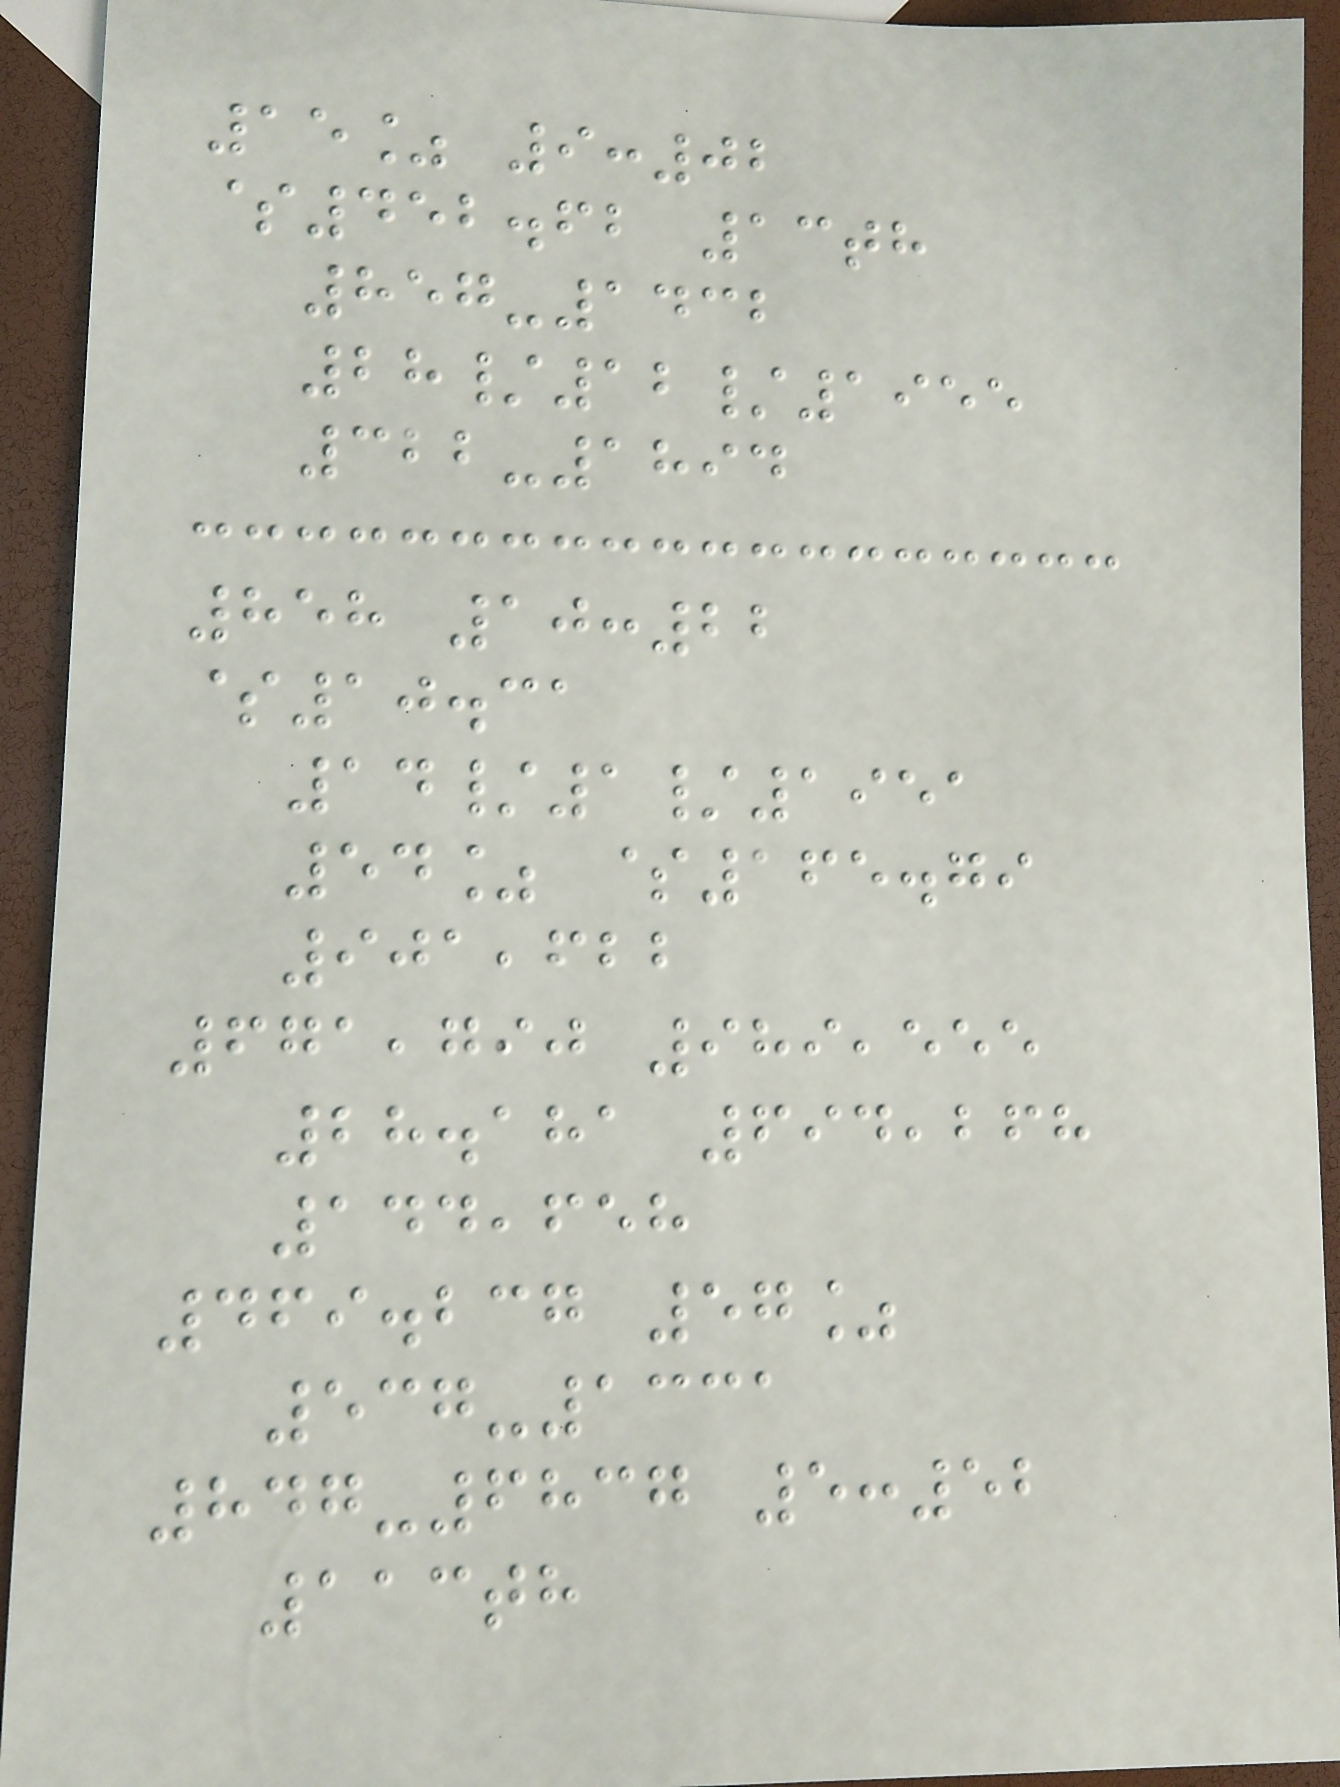15% 9:02
$452.62 13th
857-1432
28/12/1955
322-1894
858 10:22
$10.31
14/1/1951
54% $165.79
901,622
671,790 989,555
28.181 694,268
144,658
469.237 57%
537-1331
847-6837 5:52
113th
